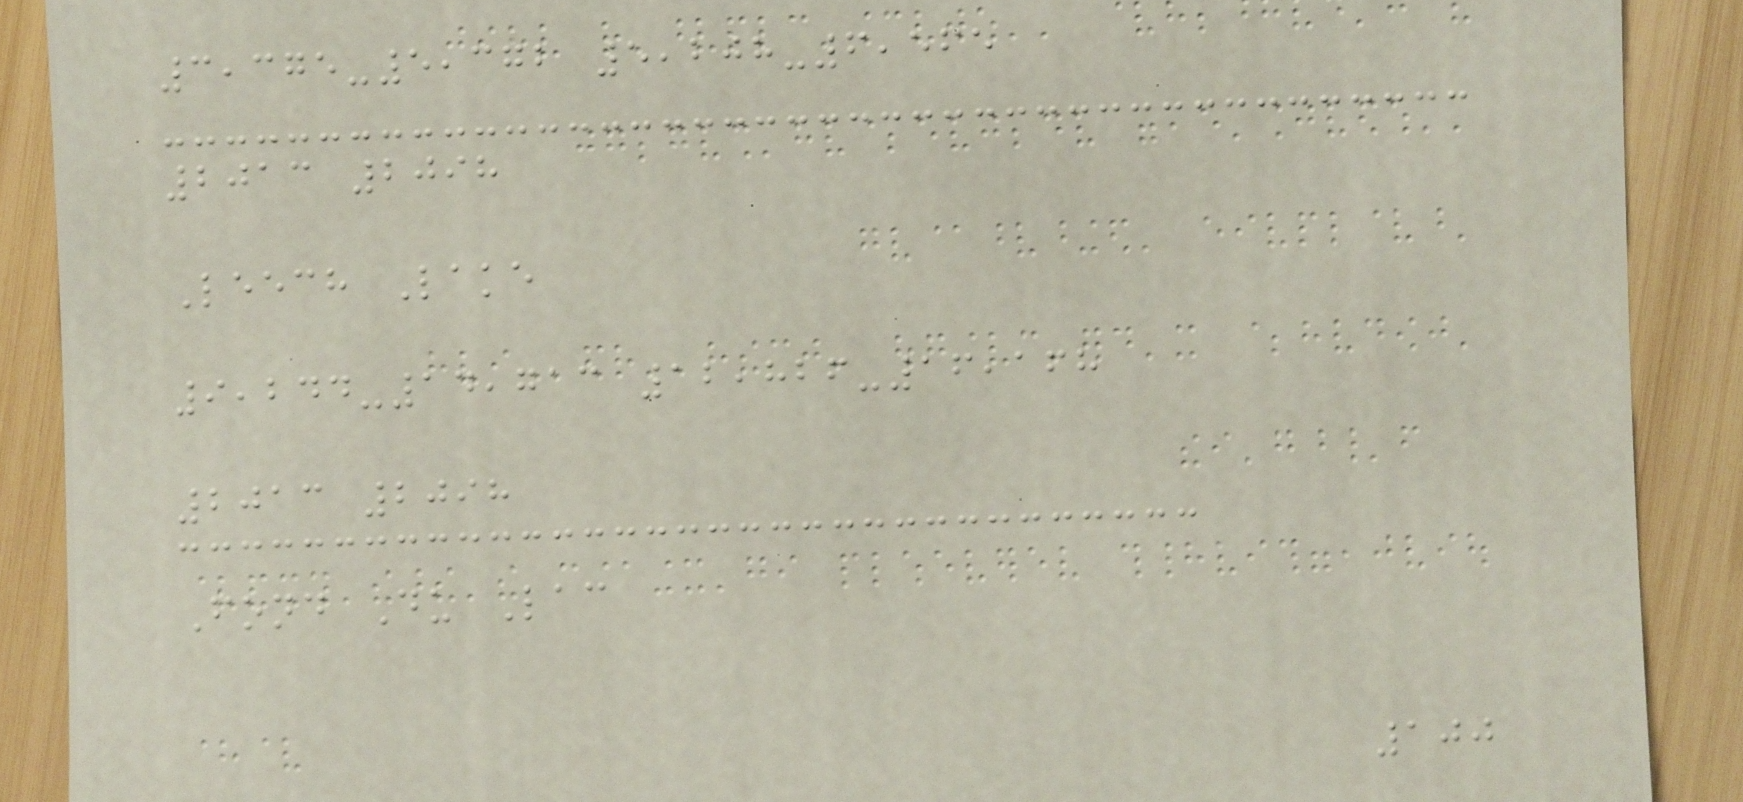3,375-5,372 5,208-6,565
2013 2098
Leech Lake
9,244-14,713 12,826-16,168
2013 2098
Fond Du Lac
100
